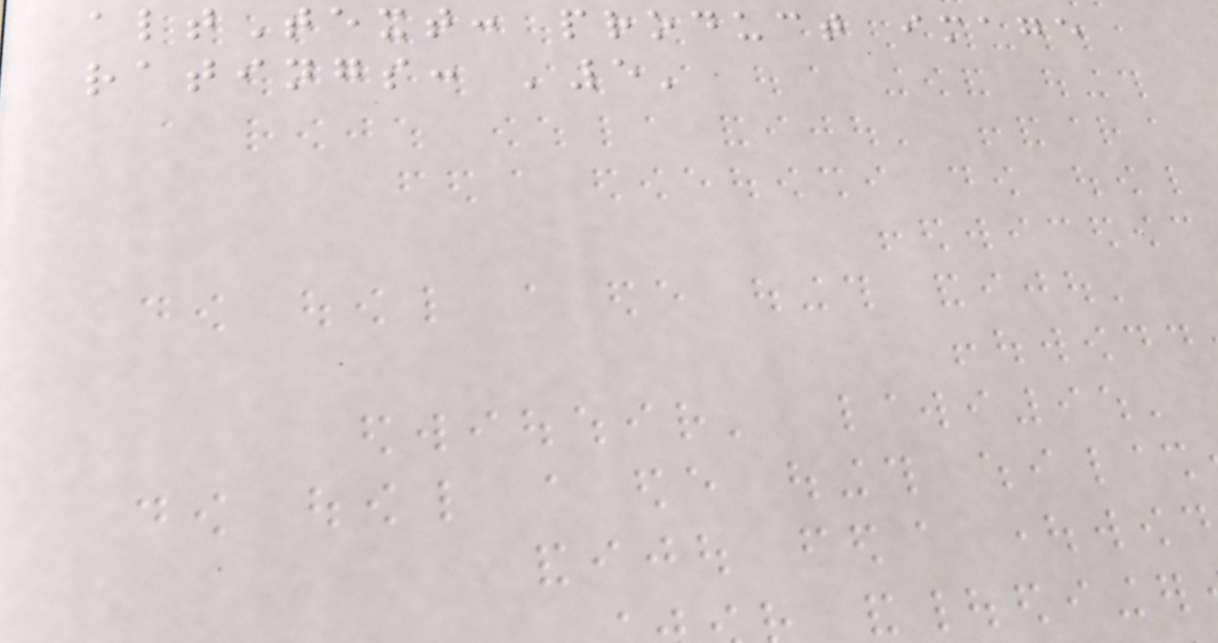altText: product image
ratings: '5'
